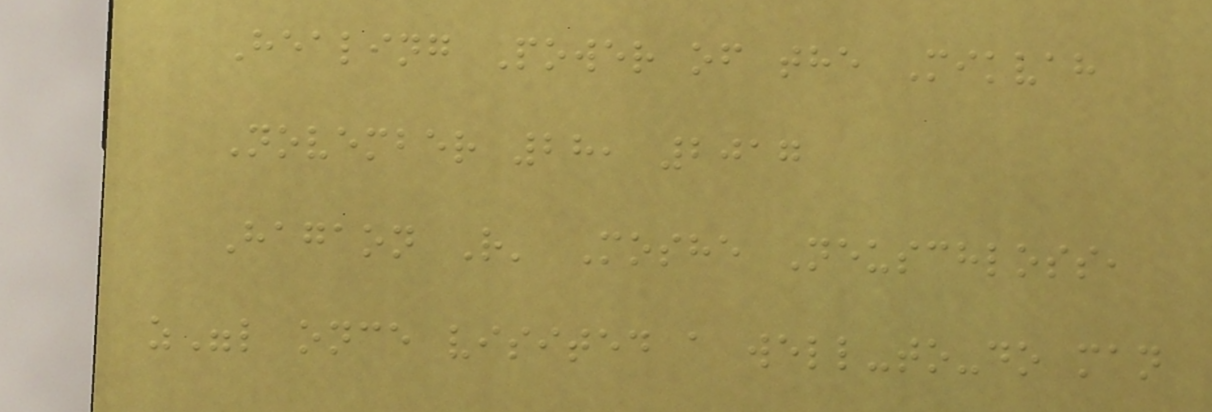Healing Power of the Mikvah
November 28, 2017
Hagaon R' Moshe Neuschloss,
z"l once visited a well-to-do man
